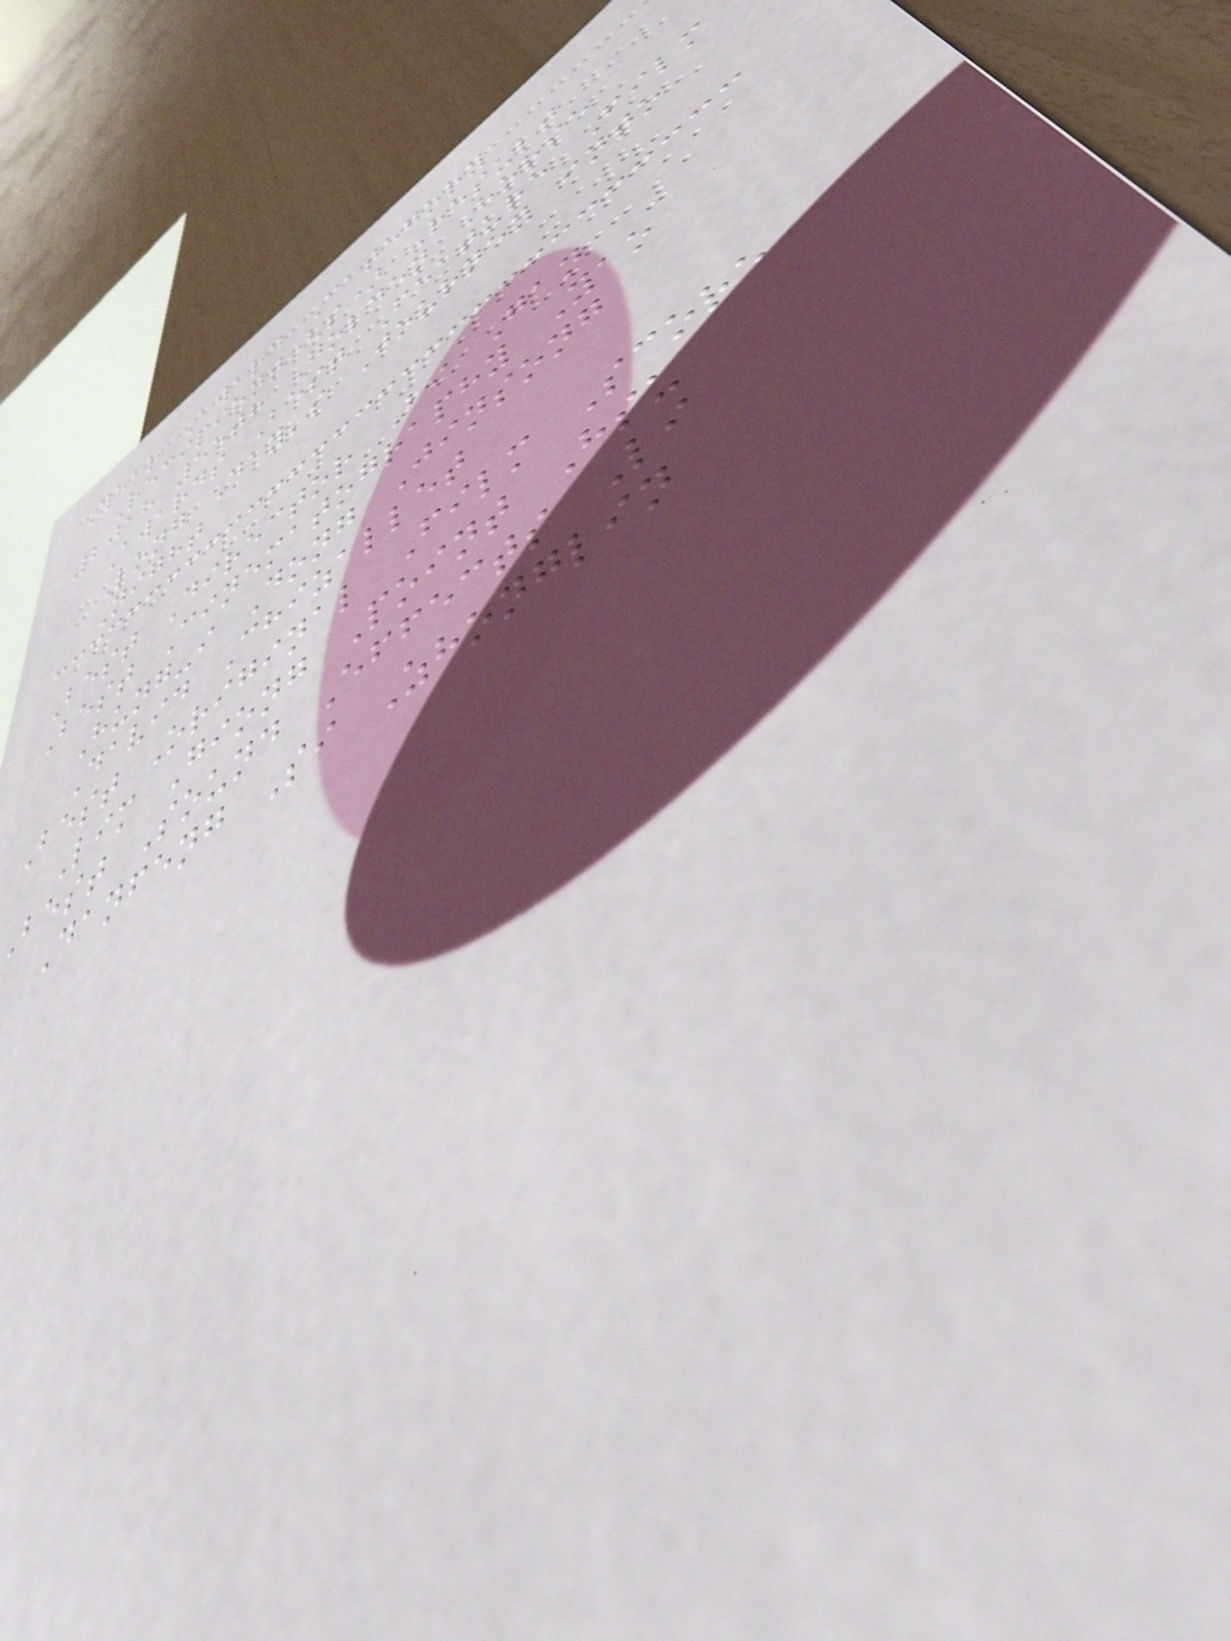Year Award Category
Recipient(s) Result
2018 55th Golden Horse
Awards Best Feature Film
Long Day's Journey into
Night
Best Director Bi Gan
Best Cinematography Yao
Hung-i Dong Jinsong
David Chizallet
Best Original Film Score
Lim Giong Point Hsu
best Sound Effects Li
Danfeng Si Zhonglin
